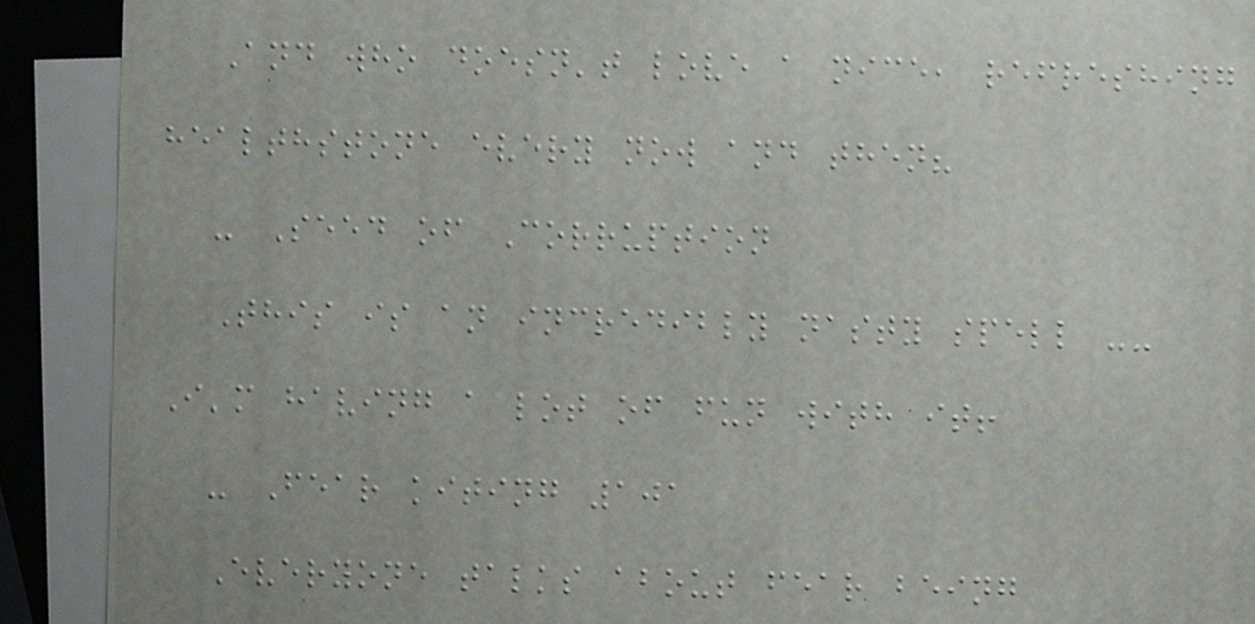And who doesn't love a nice, refreshing
healthstone every now and then?
- Seed of Corruption
This is an incredibly nasty spell --
I'm having a lot of fun with it!
- Fear kiting 101
Everyone talks about fear being
